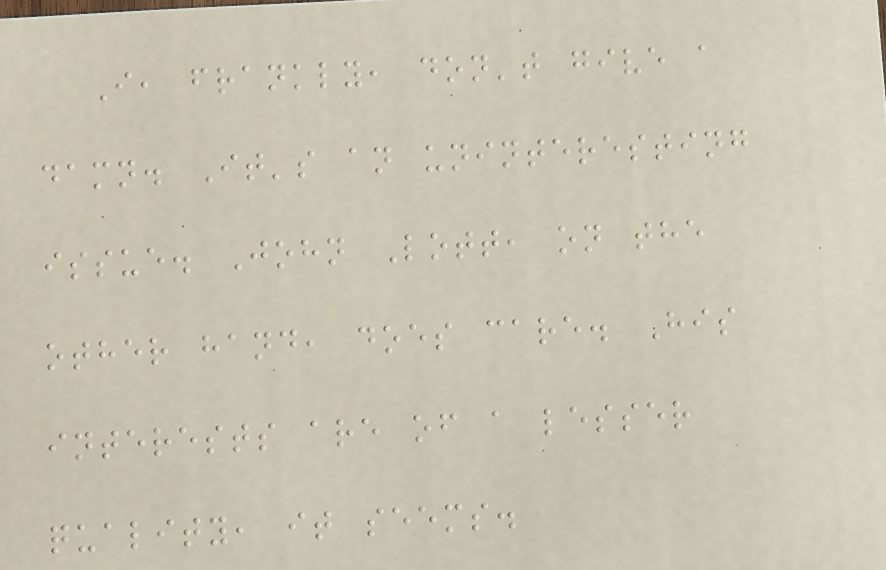I, frankly, don't give a
damn. It's an uninteresting
issue. John Lott, on the
other hand, does care. His
interests are of a lesser
quality, it seems.
